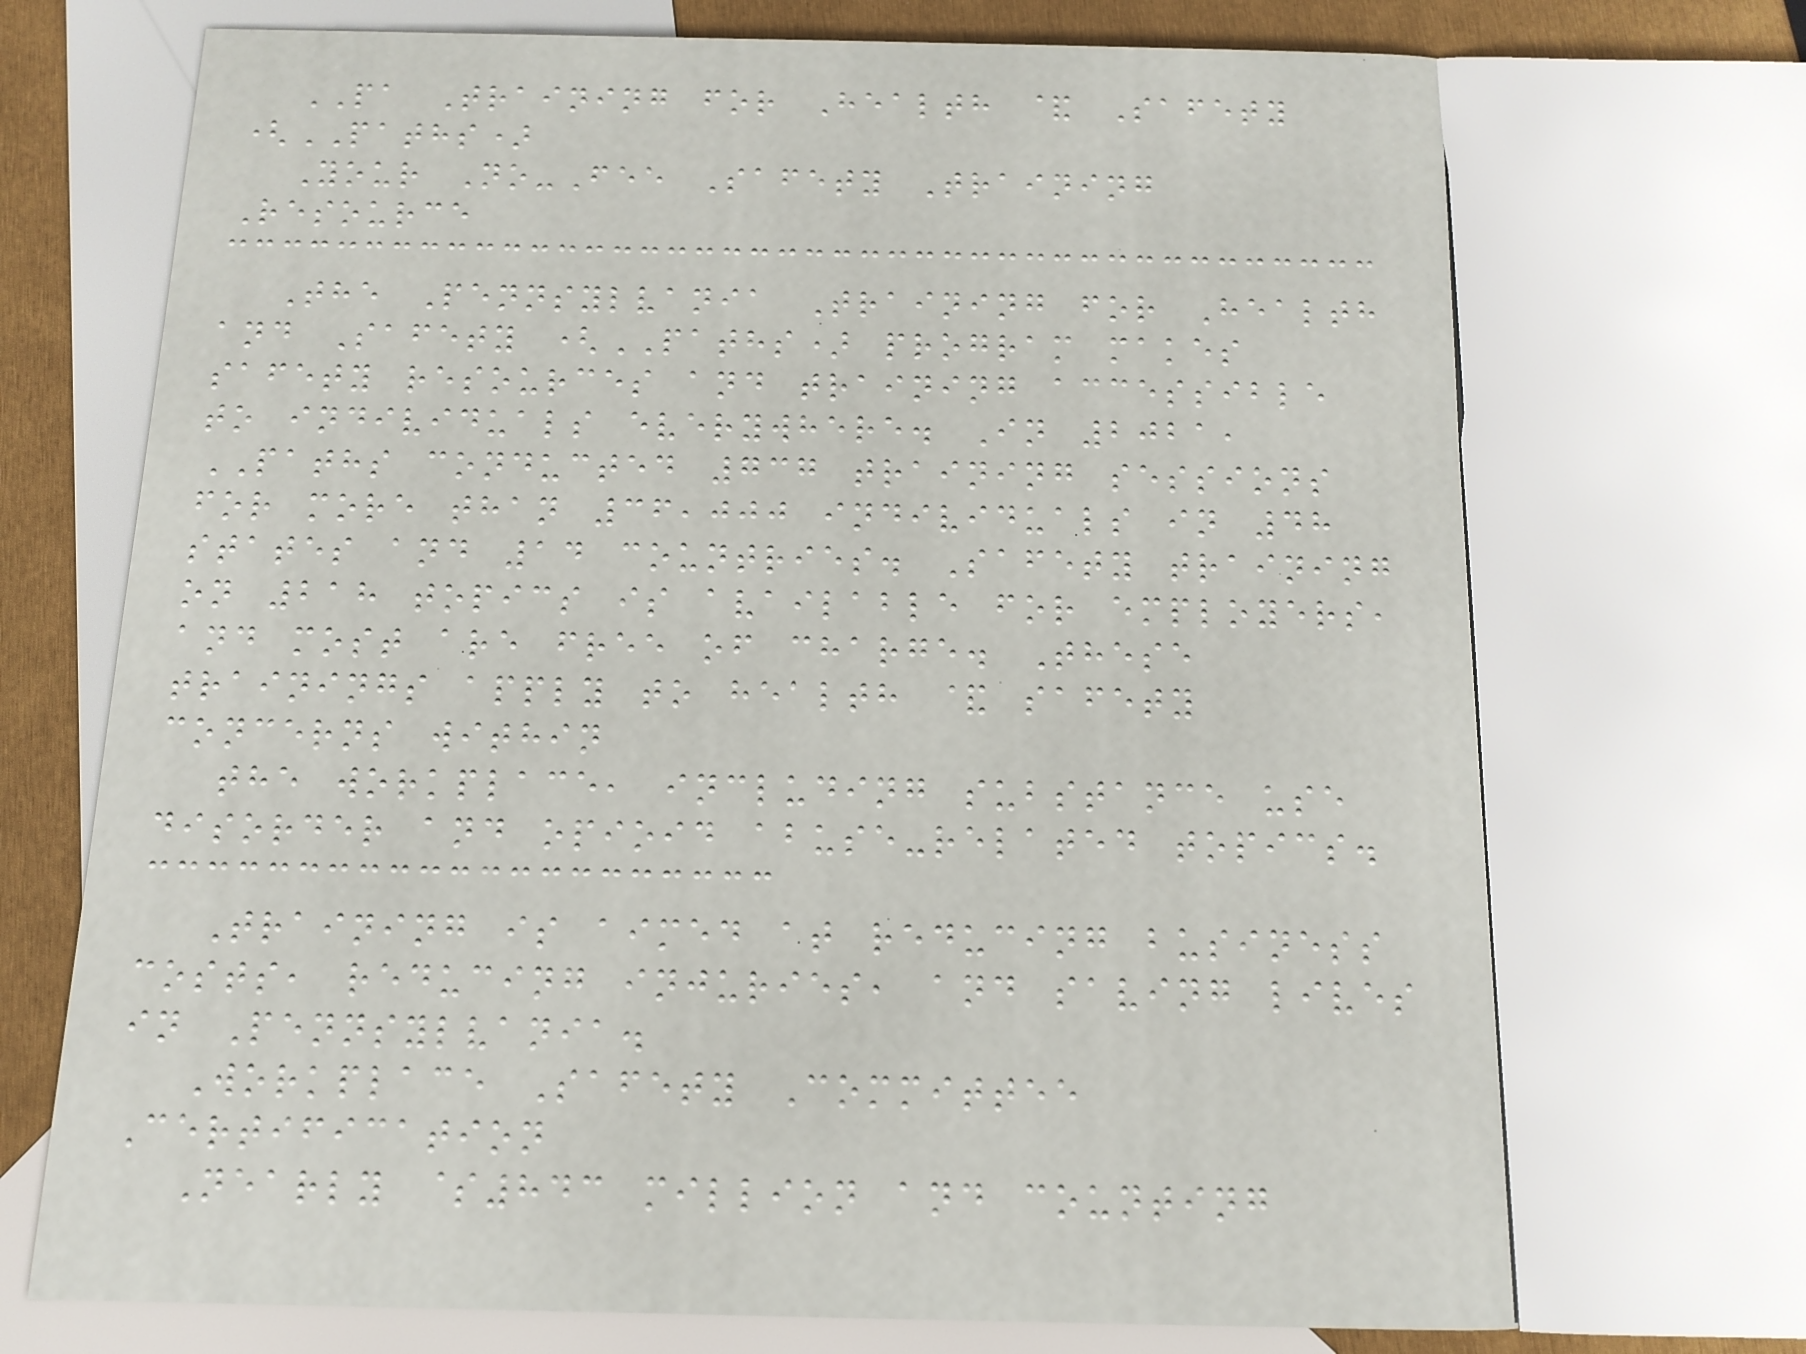PA Training for Health & Safety
(PATHS)
Your No-Fee Safety Training
Resource
The Pennsylvania Training for Health
and Safety (PATHS) program makes
safety resources and training accessible
to individuals everywhere. In 2021,
PATHS conducted 737 training sessions
for more than 36,000 individuals in 48
states and 14 countries. Safety training
on 218 topics is available for employers,
and most are free of charge. These
trainings apply to health & safety
concerns within
the workplace, including substance use
disorder and opioid abuse-related topics.
Training is aimed at reducing business
costs, reducing injuries, and saving lives
in Pennsylvania.
Workplace Safety Committee
Certification
Nearly $843 million and counting
